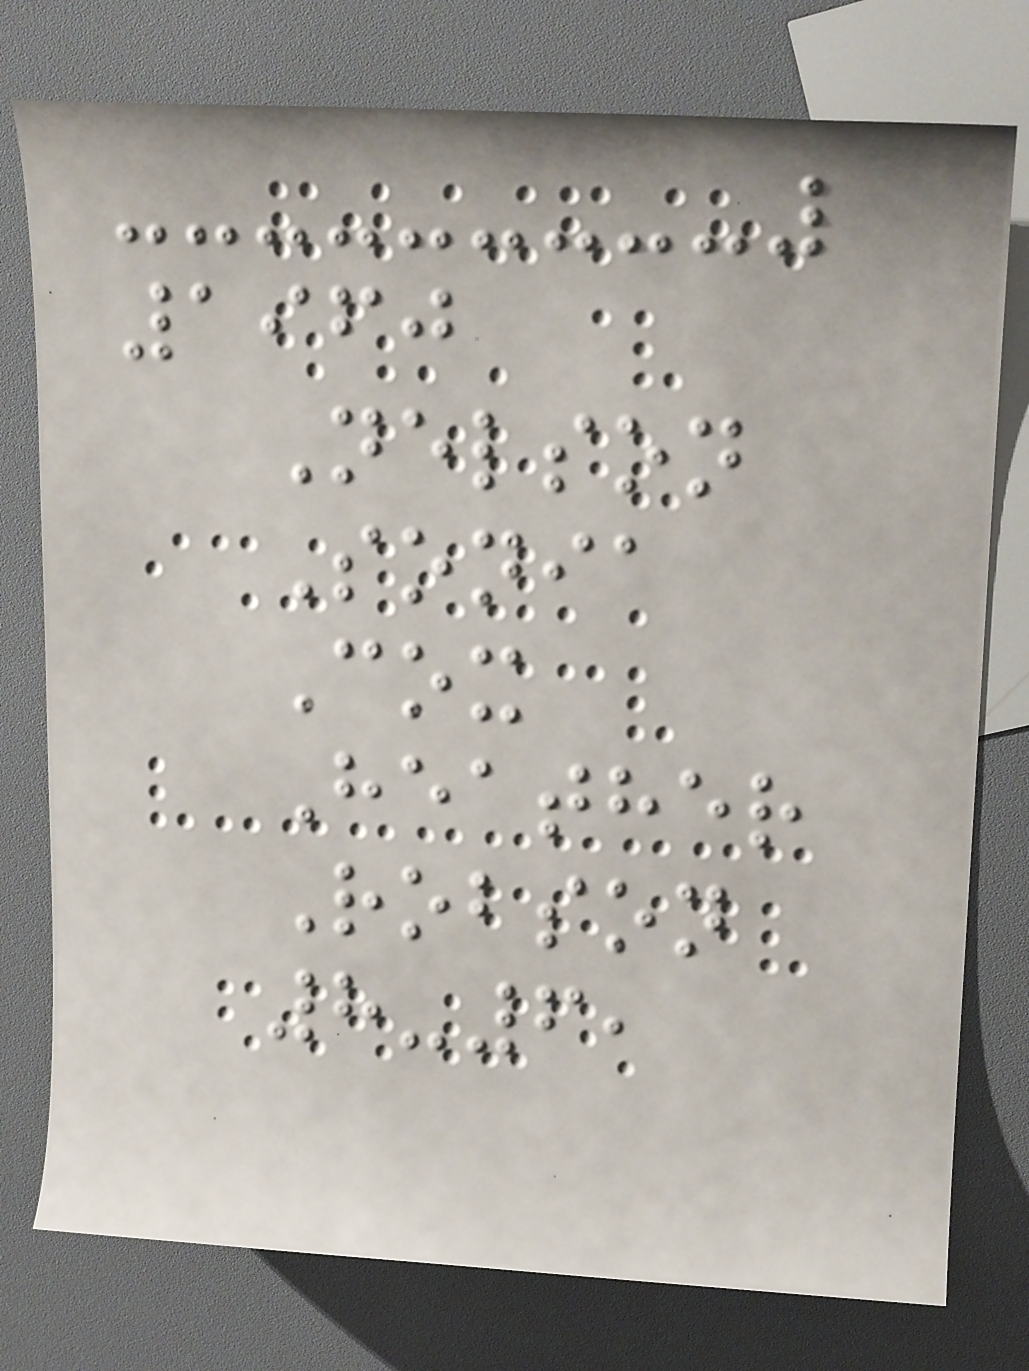1960
Nelson
Sonia
Cox
Heather
Robson
8-6,
